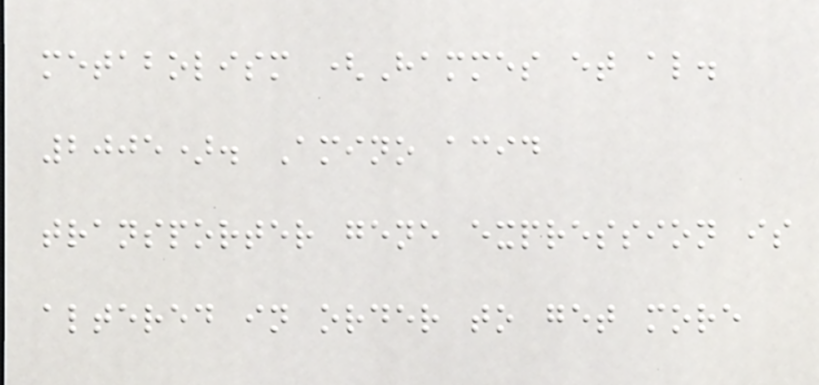metabolism (Hammes et al.
2005). Amino acid
transporter gene expression is
altered in order to get more
